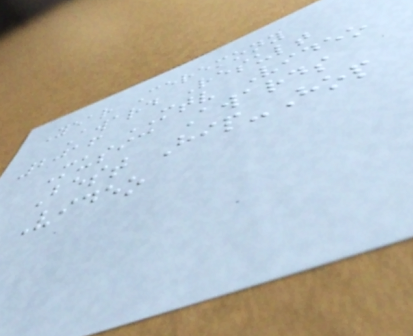Year Ceremony
Award Result
2016 MTV Video
Music Awards
Best Hip-Hop
Video
